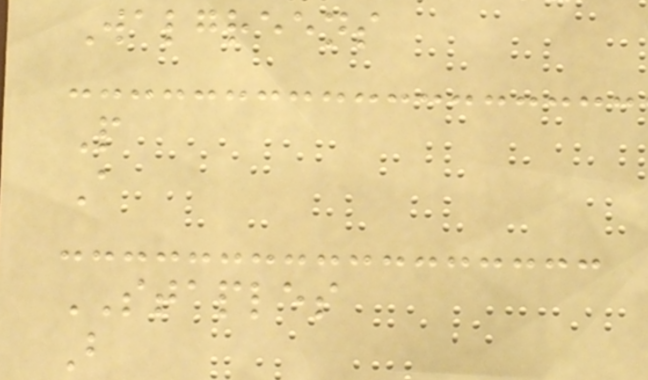Walgreens
P
A
STAPLES
B
